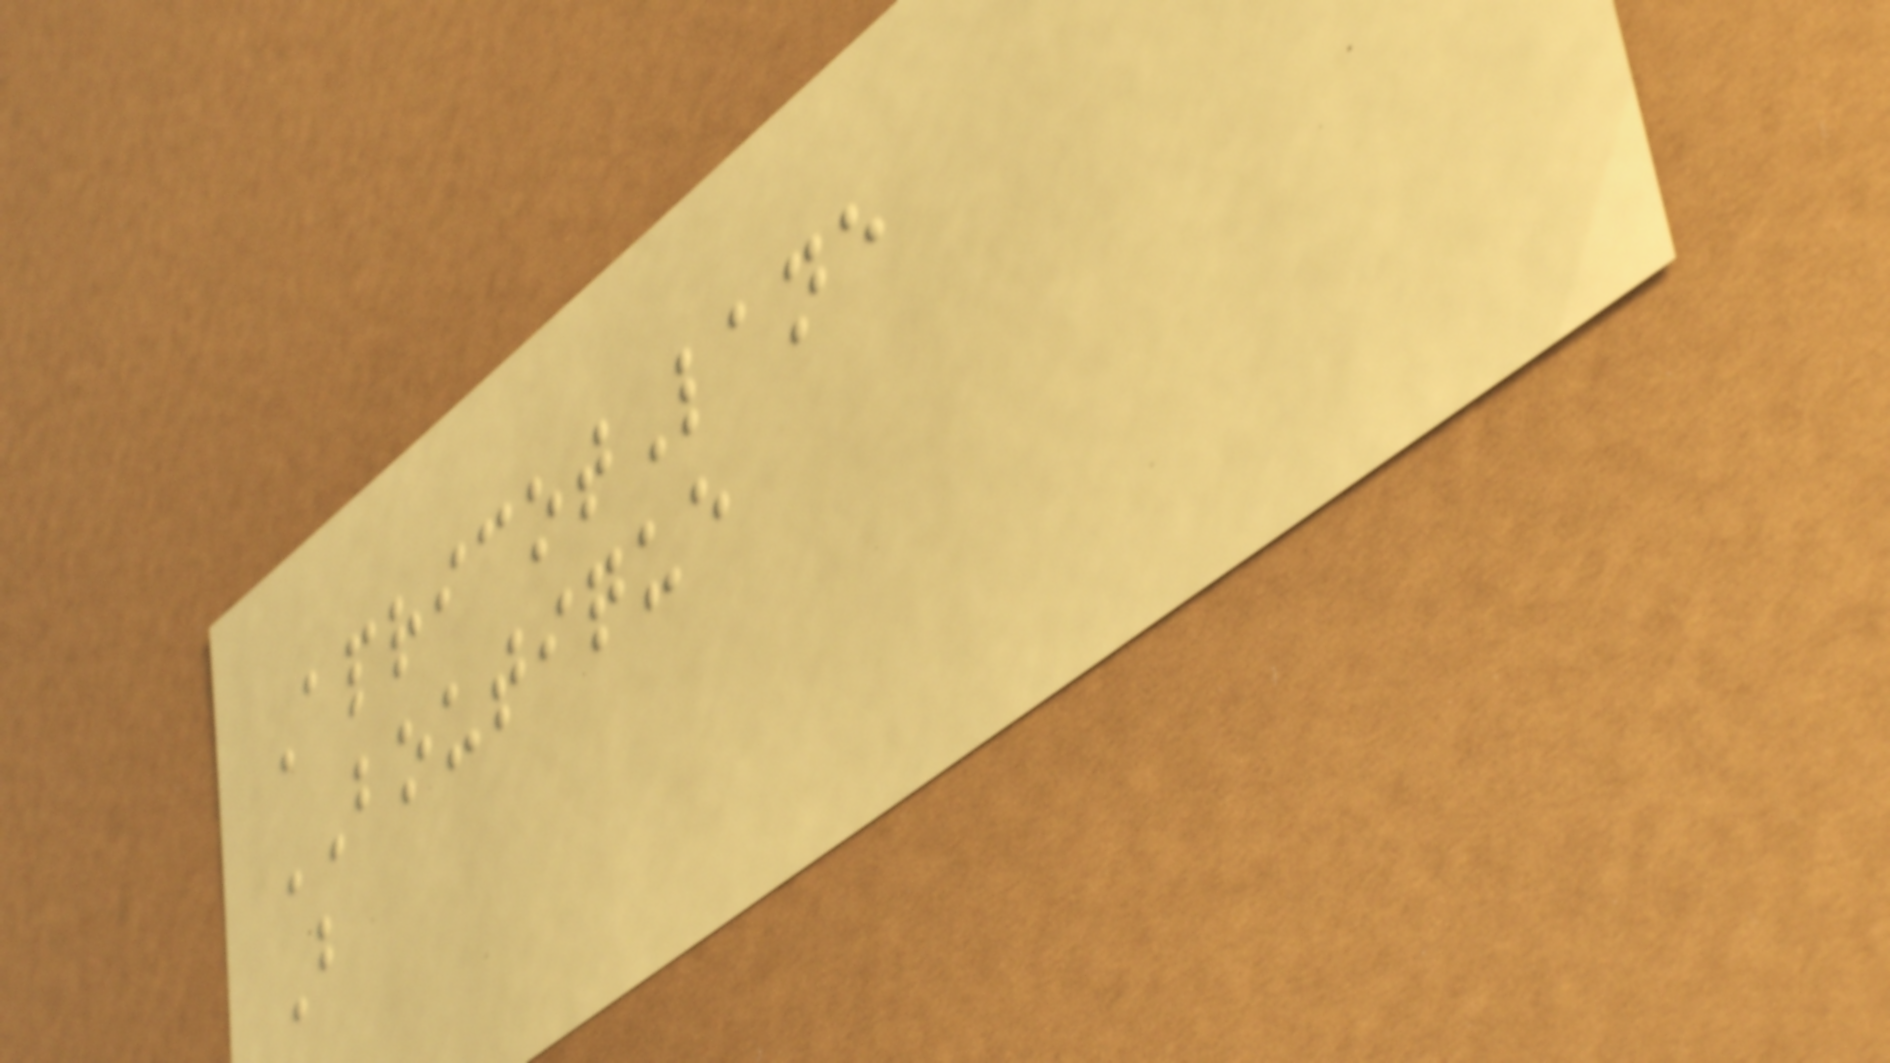ApricotLane
BOUTIQUE
B
